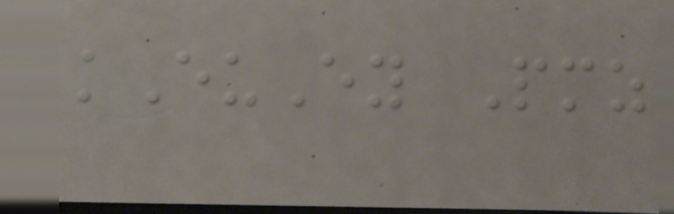kEuEy Pmz
